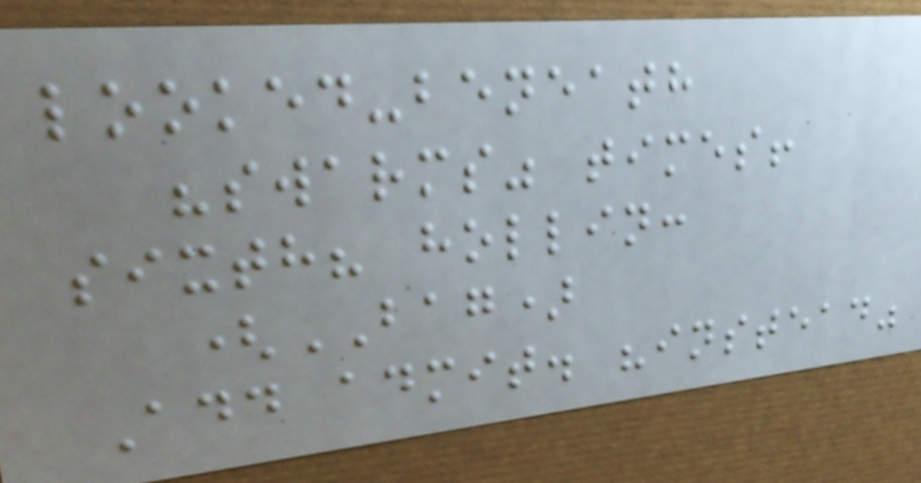looked-beneath
"swarms" times!
sixth? hollin:
(BAG)
Add admit. "instead"
